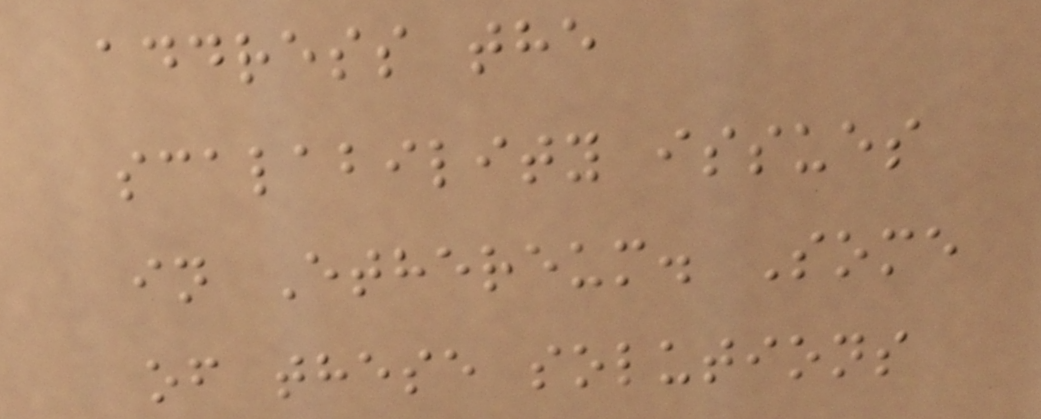address the
scalability issues
in Ethereum. Some
of these solutions
